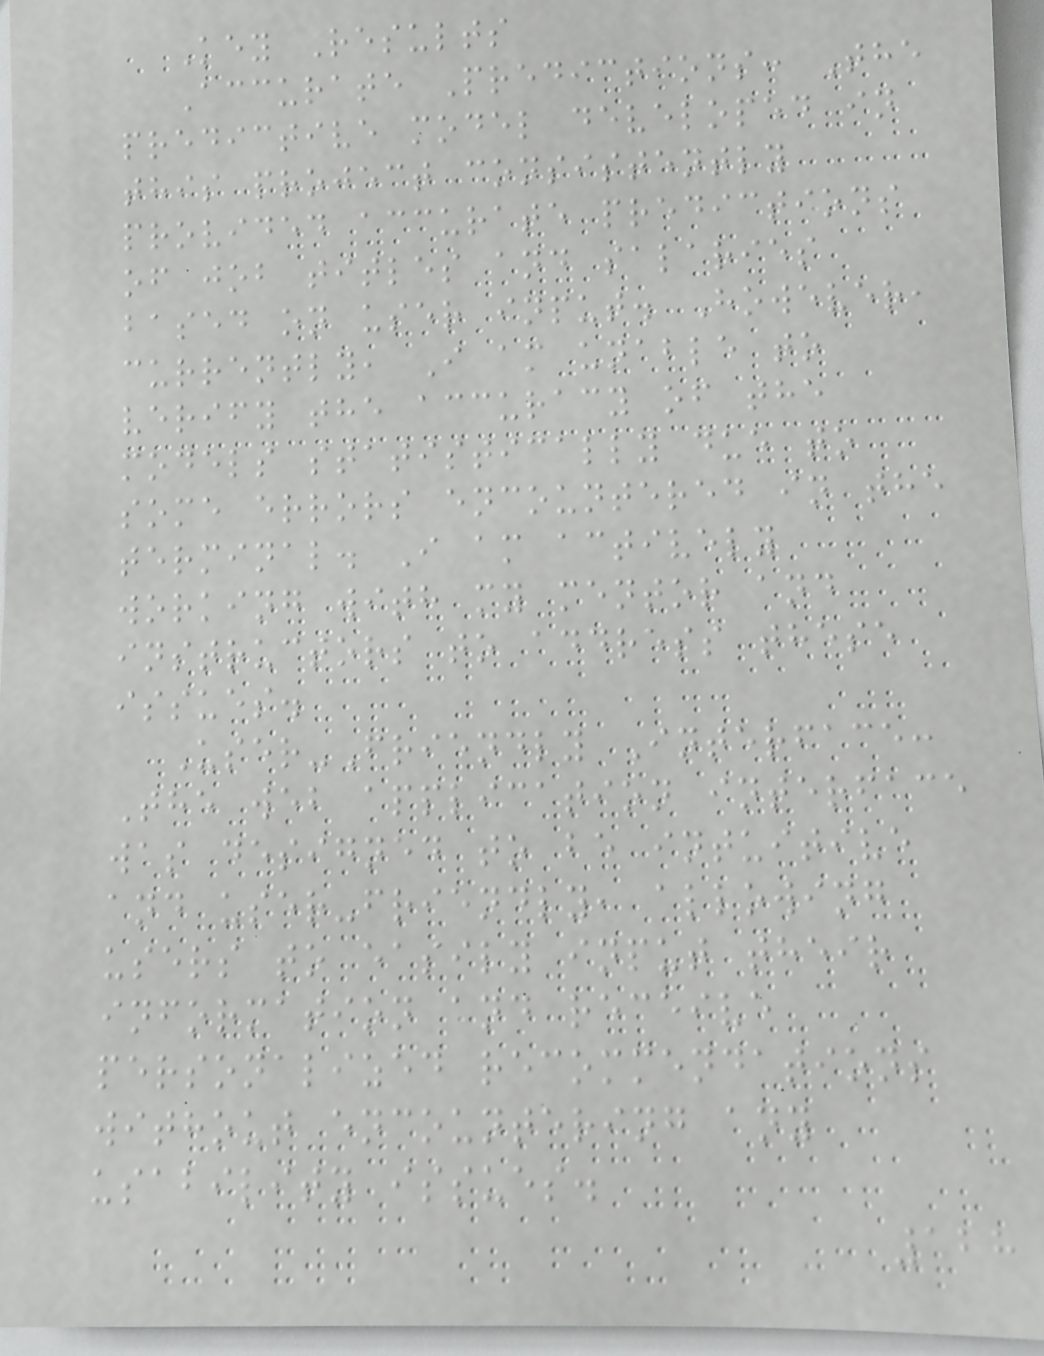Key Results
Accurate Predictions: The
predictive model developed in
this project consistently
provided accurate predictions
of job titles and salaries
based on user input. However,
currently, I am unable to
verify the accuracy of the
models statistically due to
some errors encountered in the
terminal. I am actively
working with my mentor and
instructors to address these
issues.
User-Friendly Interface:
The web application interface
was designed to be intuitive
and user-friendly, allowing
users to easily input their
information and receive
personalized recommendations
without encountering any
usability issues.
128
